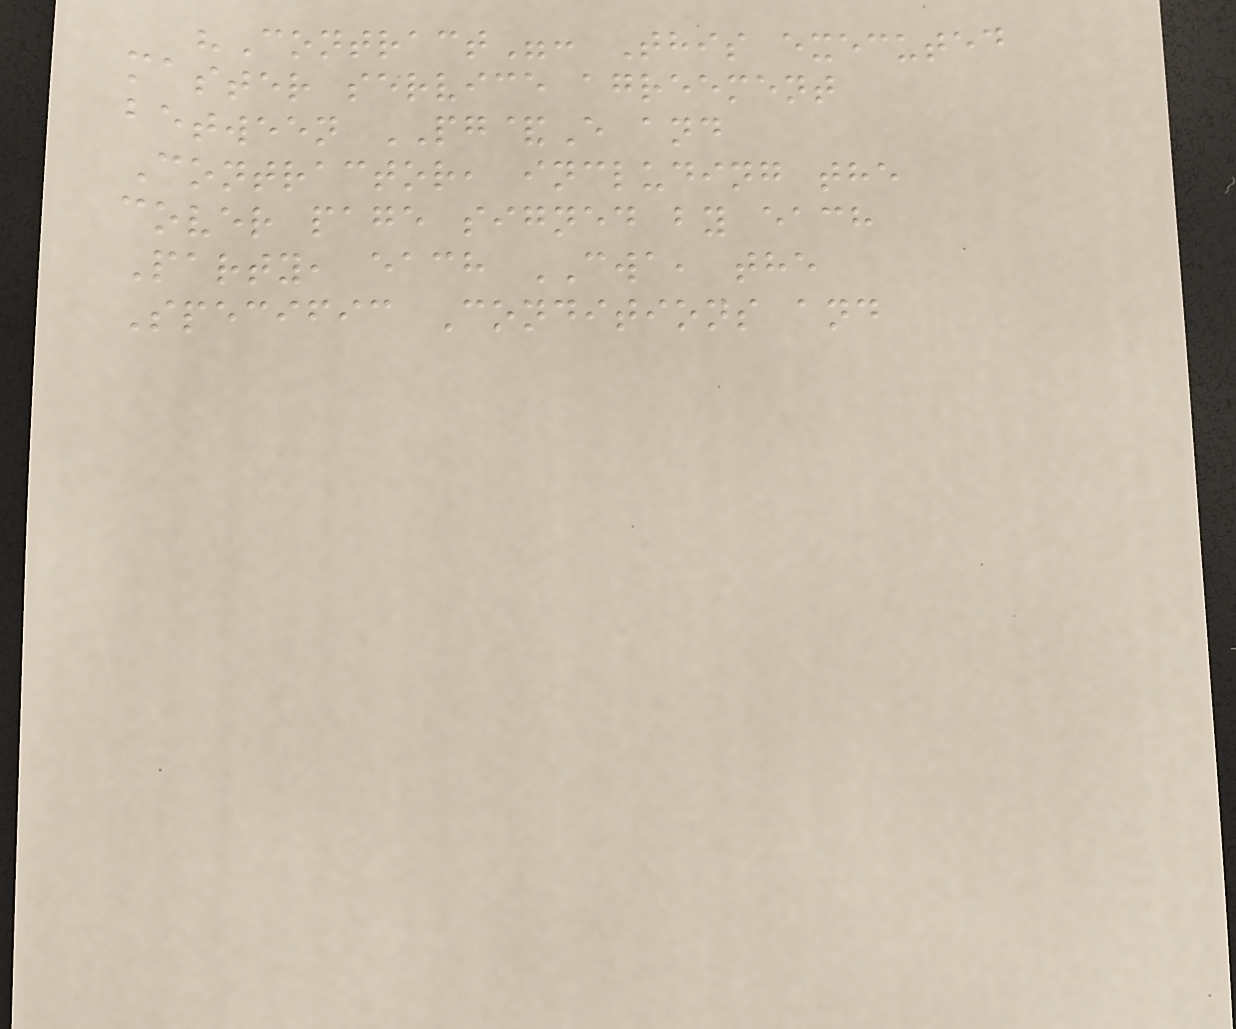"Contract": This executed
master service agreement
between PG&E and
Contractor, including the
cover page signed by each
Party, each CWA, the
Specific Conditions and
